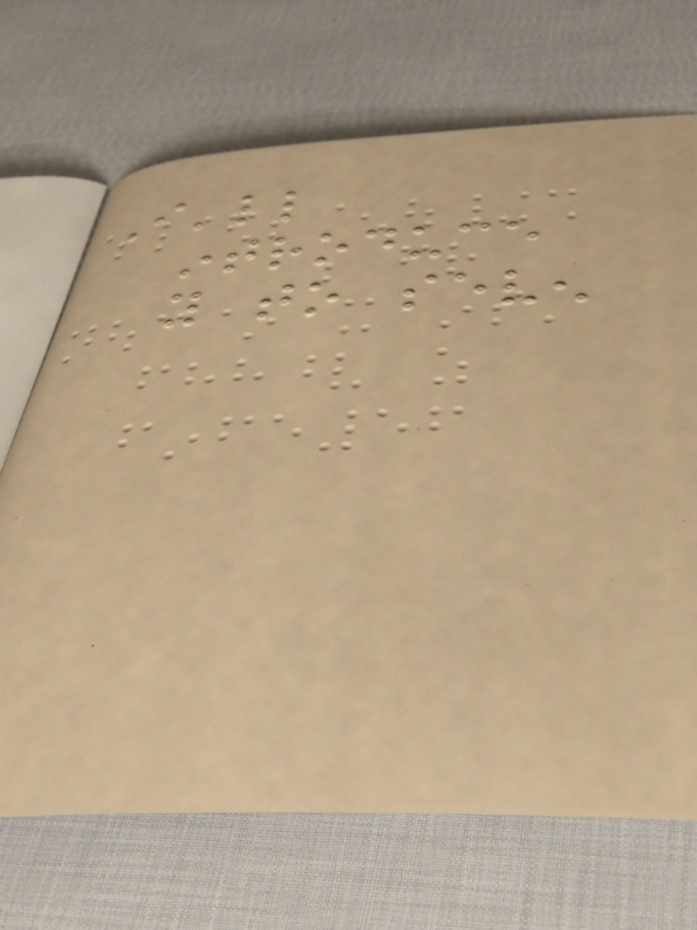I'll
introduce
you to seven
